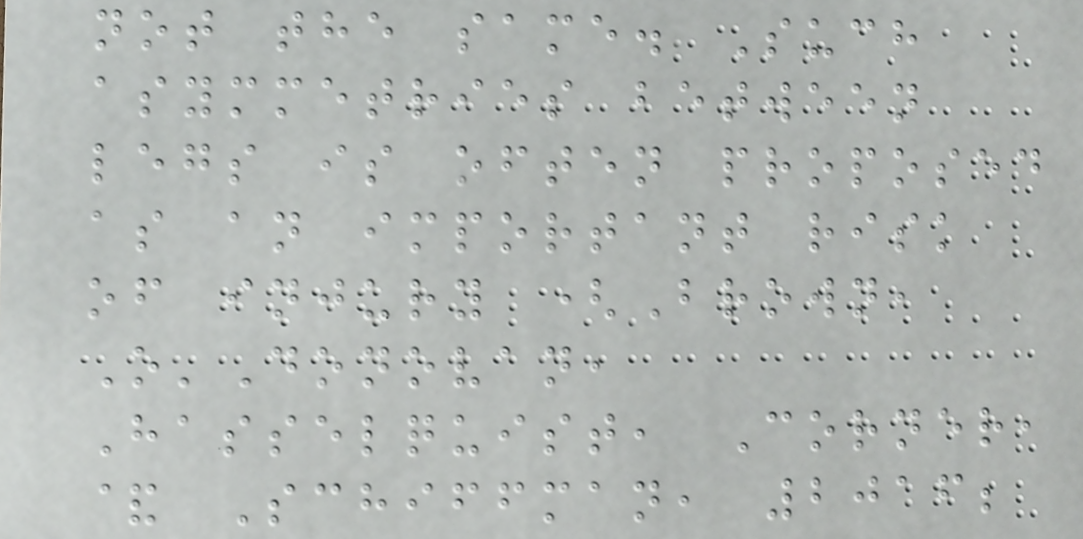not the same. Such
asymmetries between
legs is often proposed
as an important risk
of injury (Brown,
O'Donovan,
Hasselquist, Corner,
& Schiffman, 2016;
